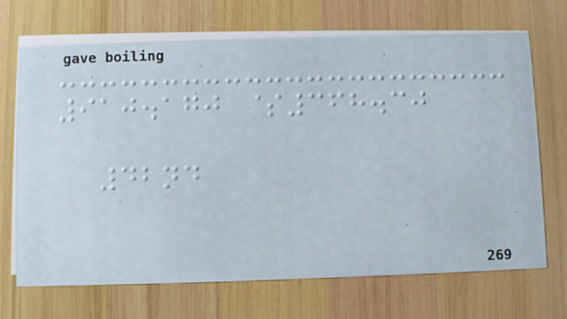910.170 $368.30
42nd
